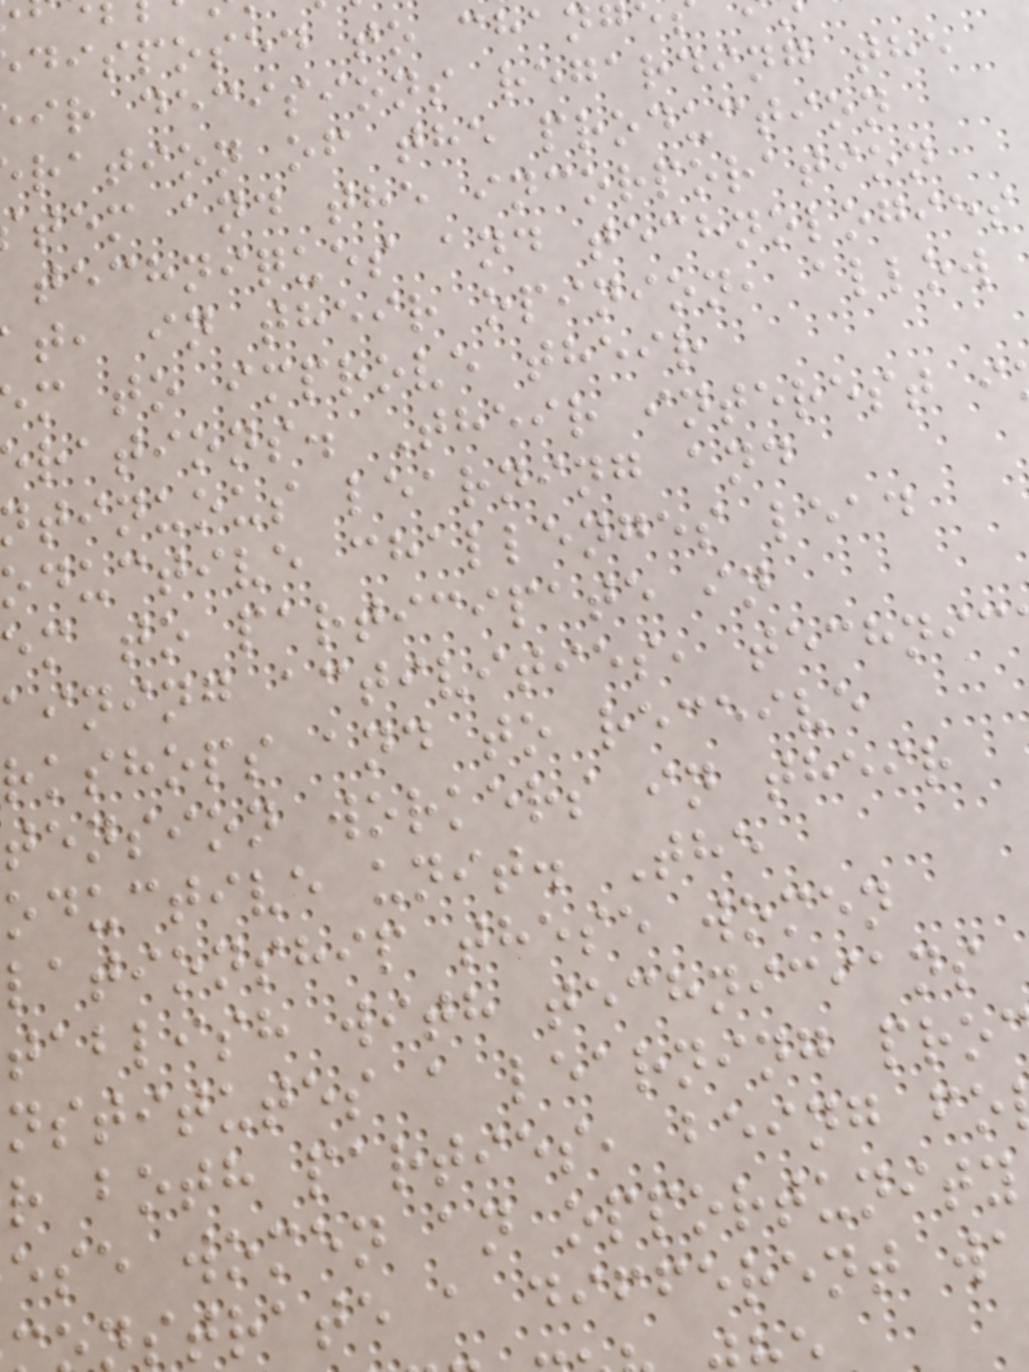disposed to chang
ir decisions regarding the
ration of the production
tem and the incorporation
techniques and technologies
t, in their opinion, allow
m to improve their
rations. Their interest i
tinuous learning and
oductive challenges lead
em to participate in
aining activities, technic
rkshops and to receive
tension workers in their
oductive unit. The
lationship these women
tablish with technicians
nstitutes a learning pro
r both parties, being fo
ese women an opportunity
nstrate a different wa
